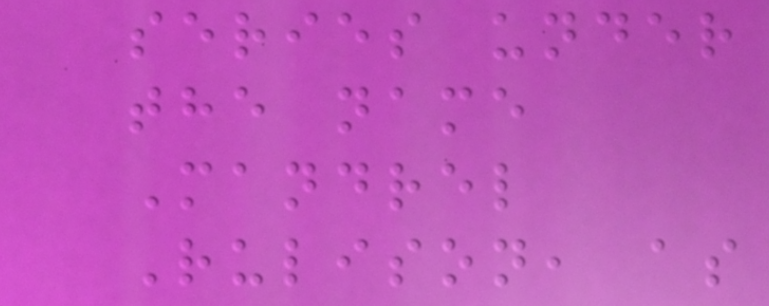series under
the name
Mandrel
Rulison, as
